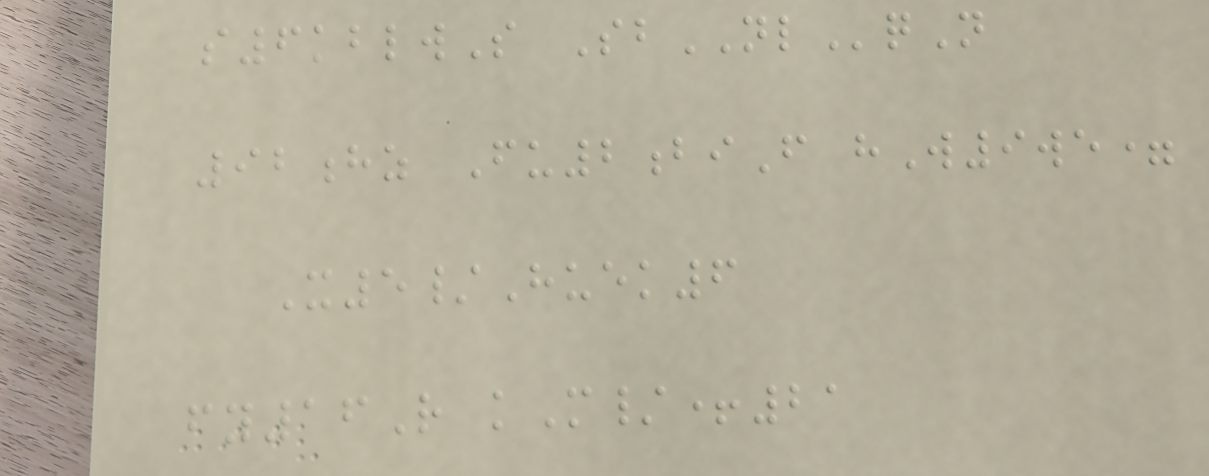s6kblwS SbNLqN
92hz Fu2biF hW9we=
X5/Huek6
fy16R kM/+21
